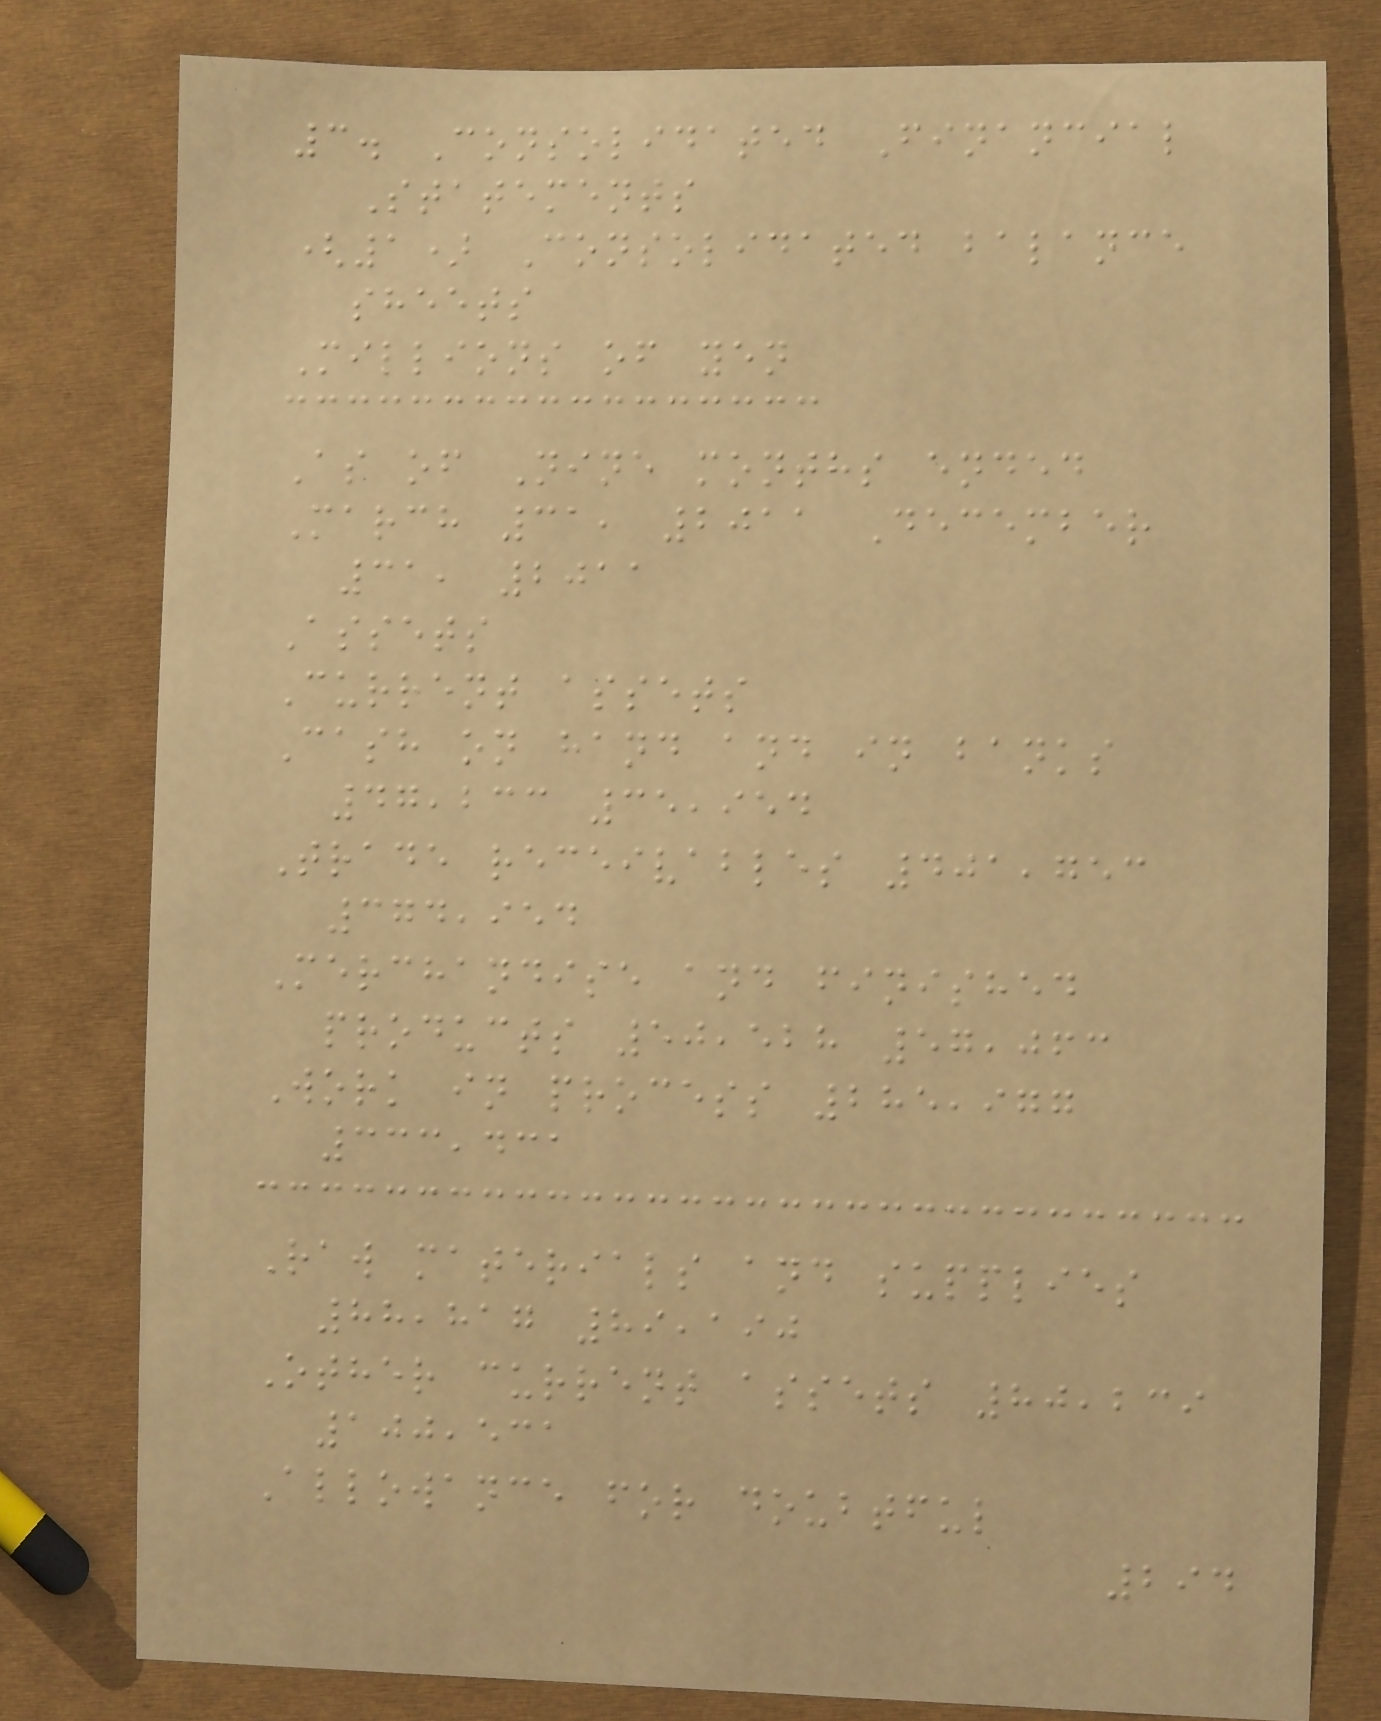3. Consolidated Financial
Statements
(1) Consolidated balance
sheets
Millions of yen
As of Nine months ended
March 31, 2011 December
31, 2011
Assets
Current assets
Cash on hand and in banks
47,233 35,954
Trade receivables 401,753
374,954
Merchandise and finished
products 50,528 57,063
Work in process 285,977
333,431
Raw materials and supplies
88,817 89,190
Other current assets 80,239
100,531
Allowance for doubtful
294
